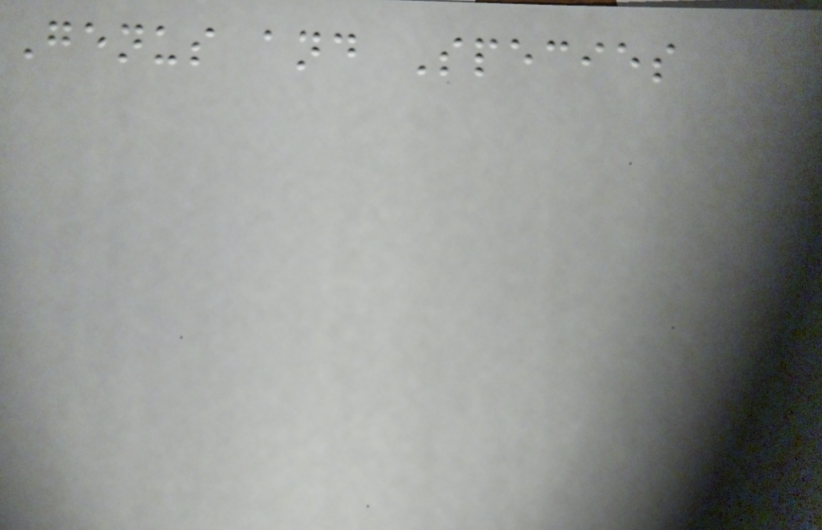Genus and Species
